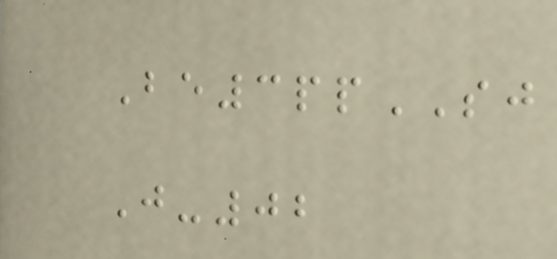Be3ppSJ
J-02
